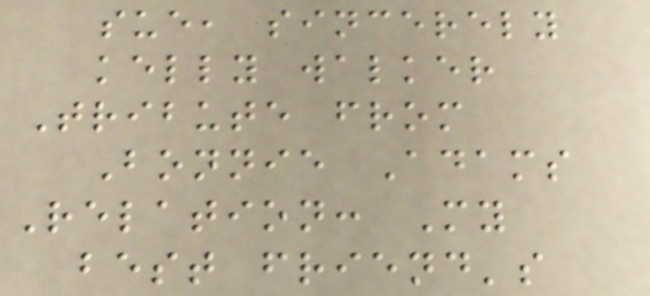sue, sincerely
kelly walker
Tribute from
Bonnie Adams
Relation: My
best friend's
